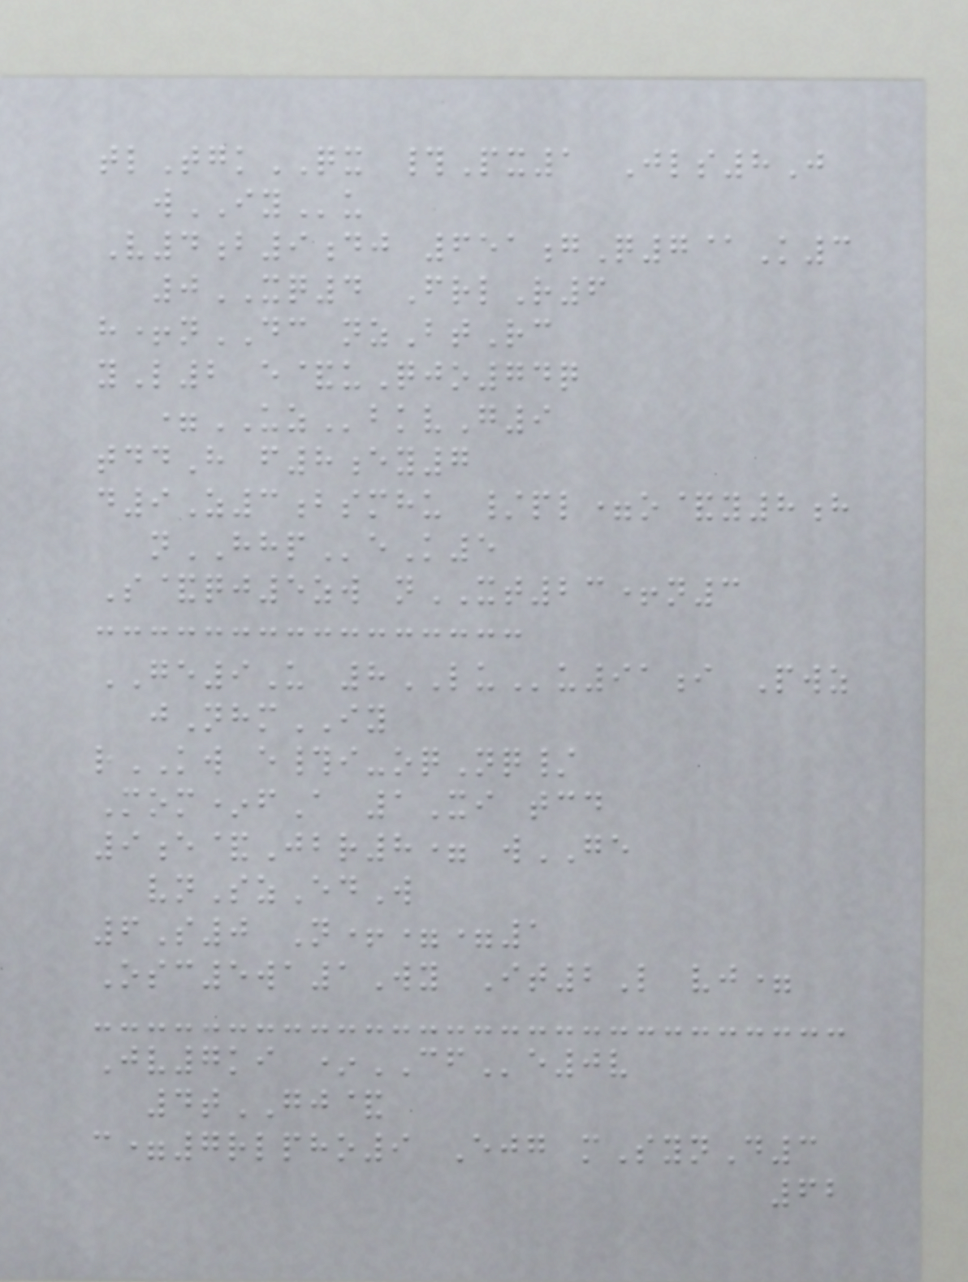tlTgkQX #Px1 Jls8J
wIYu
V4b9dj 651gQ7@K3
0XQ4 FrlR6
h+nDC nzBtRc
yL2 e&uQjo74q
=UZbkvG9
tddH f8ey7
d9Z3bsmhu /pl=o&y8h
nHHPeK5
S&qj5zw nXT23+n3
GE9U 8LUu91i Pwz
jNhmIY
rKW e#i-oqNq/
Mom*fA 1Xi tcd
9e&Jbr8= wGE
vnSzEdW
6S0 N+==1
Osc5wa1Wy It2L vj=
Jv7ki *CFe0v
4tGJ&
c=7rlpho9 Ejg mSynD3
62
